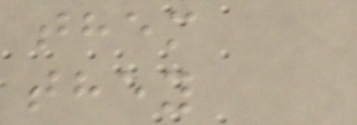them
they
